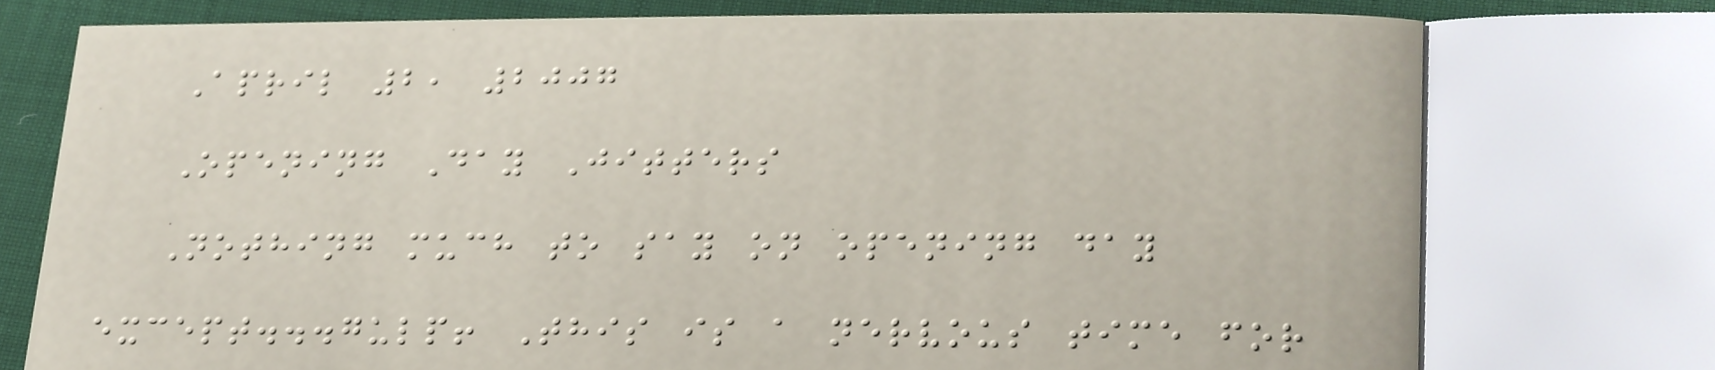April 2, 2007
Opening Day Jitters
Nothing much to say on opening day
except...gulp! This is a nervous time for
